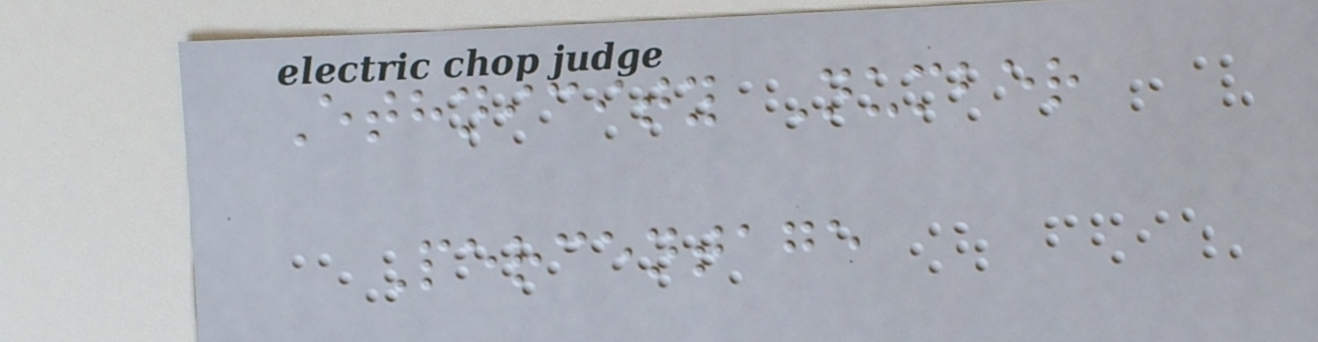Ethnicity Number
Percentage
